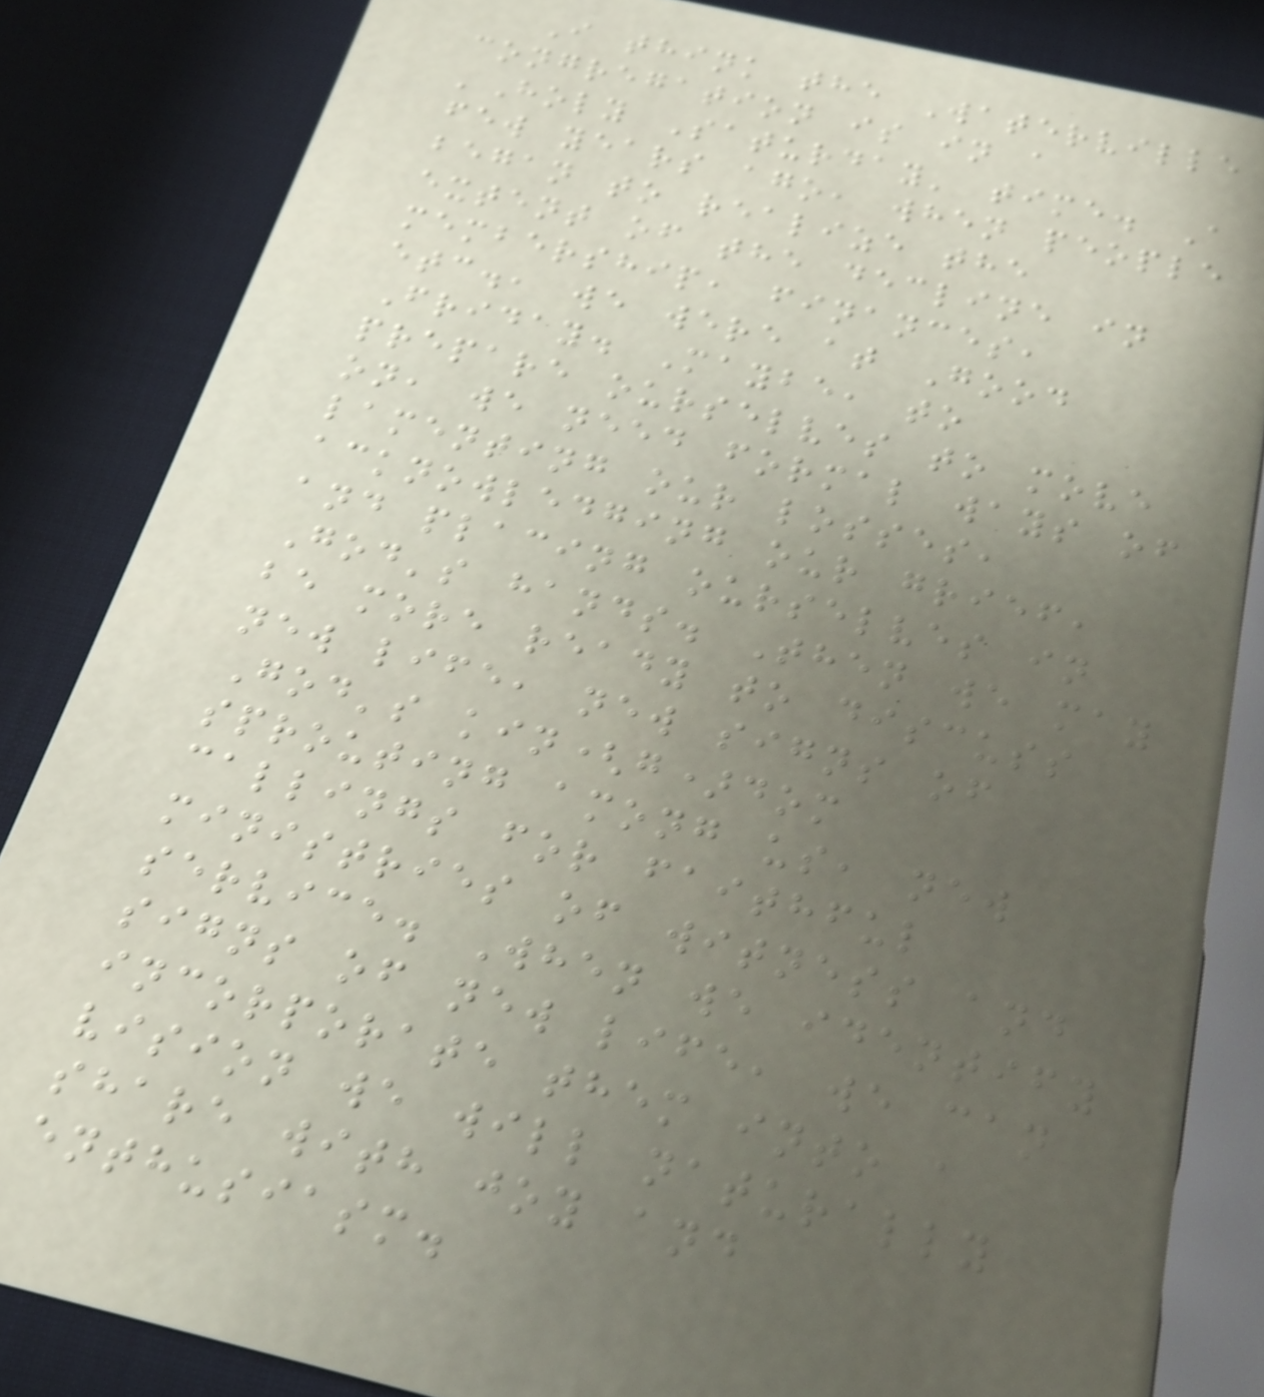I think the Waterville
congregation is in a
'Holy Saturday' time. A
few years ago, when people
began to realize the
extent of the decline in
membership, finances,
etc., we were at Good
Friday. Maybe, to
prepare ourselves to move
on, we need formal ways of
lamenting our losses,
acknowledging our grief,
and placing ourselves in
God's hands. Then we may
be more ready to discuss
new life, new signs of
God's kin(g)dom
sprouting among us, new
callings for faithful
ministries of witness and
service. When we identify
signs of new life, we can
incorporate them into a
vision we will naturally
share with joy and
enthusiasm.
